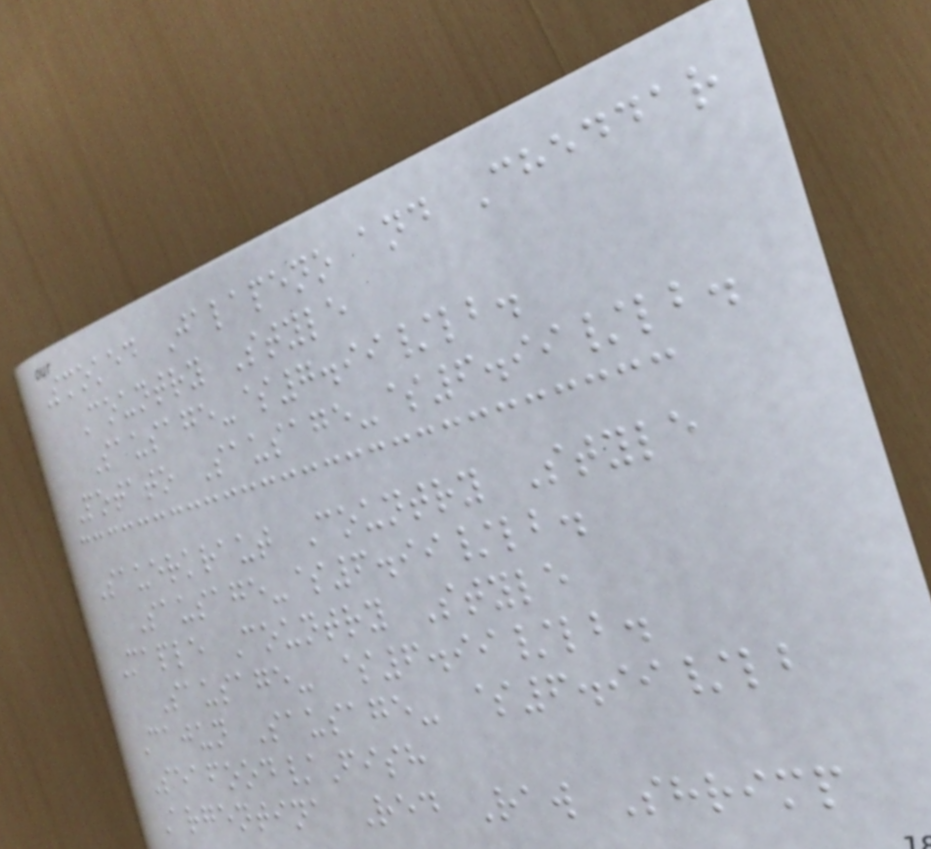Smoked Jalapeno and Cheddar
Country Style
Sausage-$7.99/lb.
Potato Sausage-$6.99/lb.
Sauerkraut Country Style
Sausage-$6.99/lb.
Maple Country Style
Sausage- $6.99/lb.
Cajun Sausage- $6.99/lb
Seafood/Fish
Argentina Red Raw Shrimp
